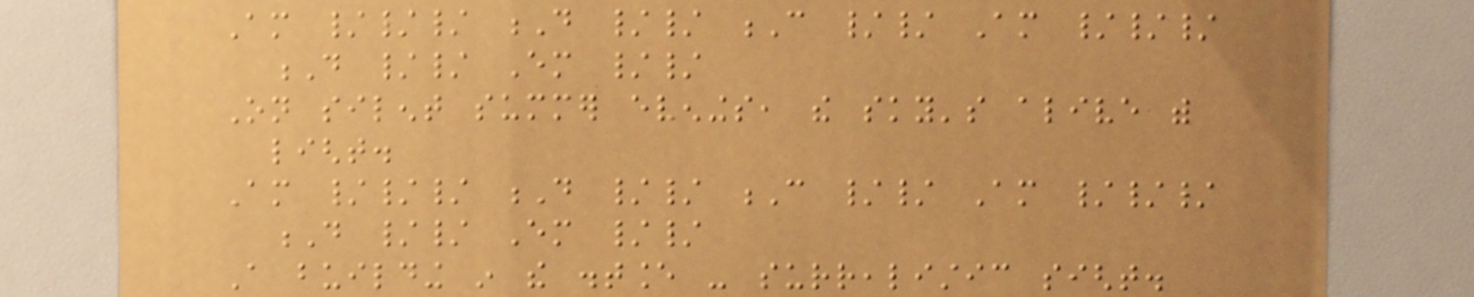Am /// D // C // Am ///
D // Em //
On silent summer evenings, the sky's alive with
light.
Am /// D // C // Am ///
D // Em //
A building in the distance - surrealistic sight.
